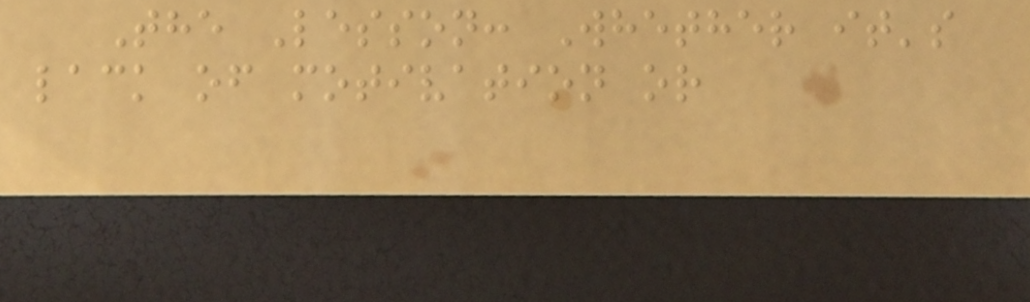The Lesson: Whether it's
lack of motivation or
